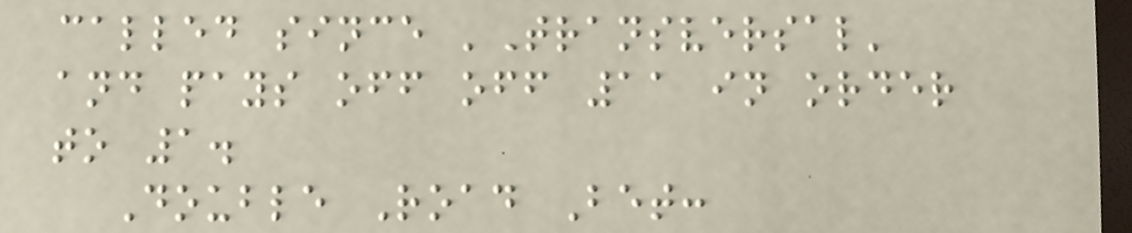called since 'Transversal'
and pays off off 11 in order
to 1.
Double Road Bet:
